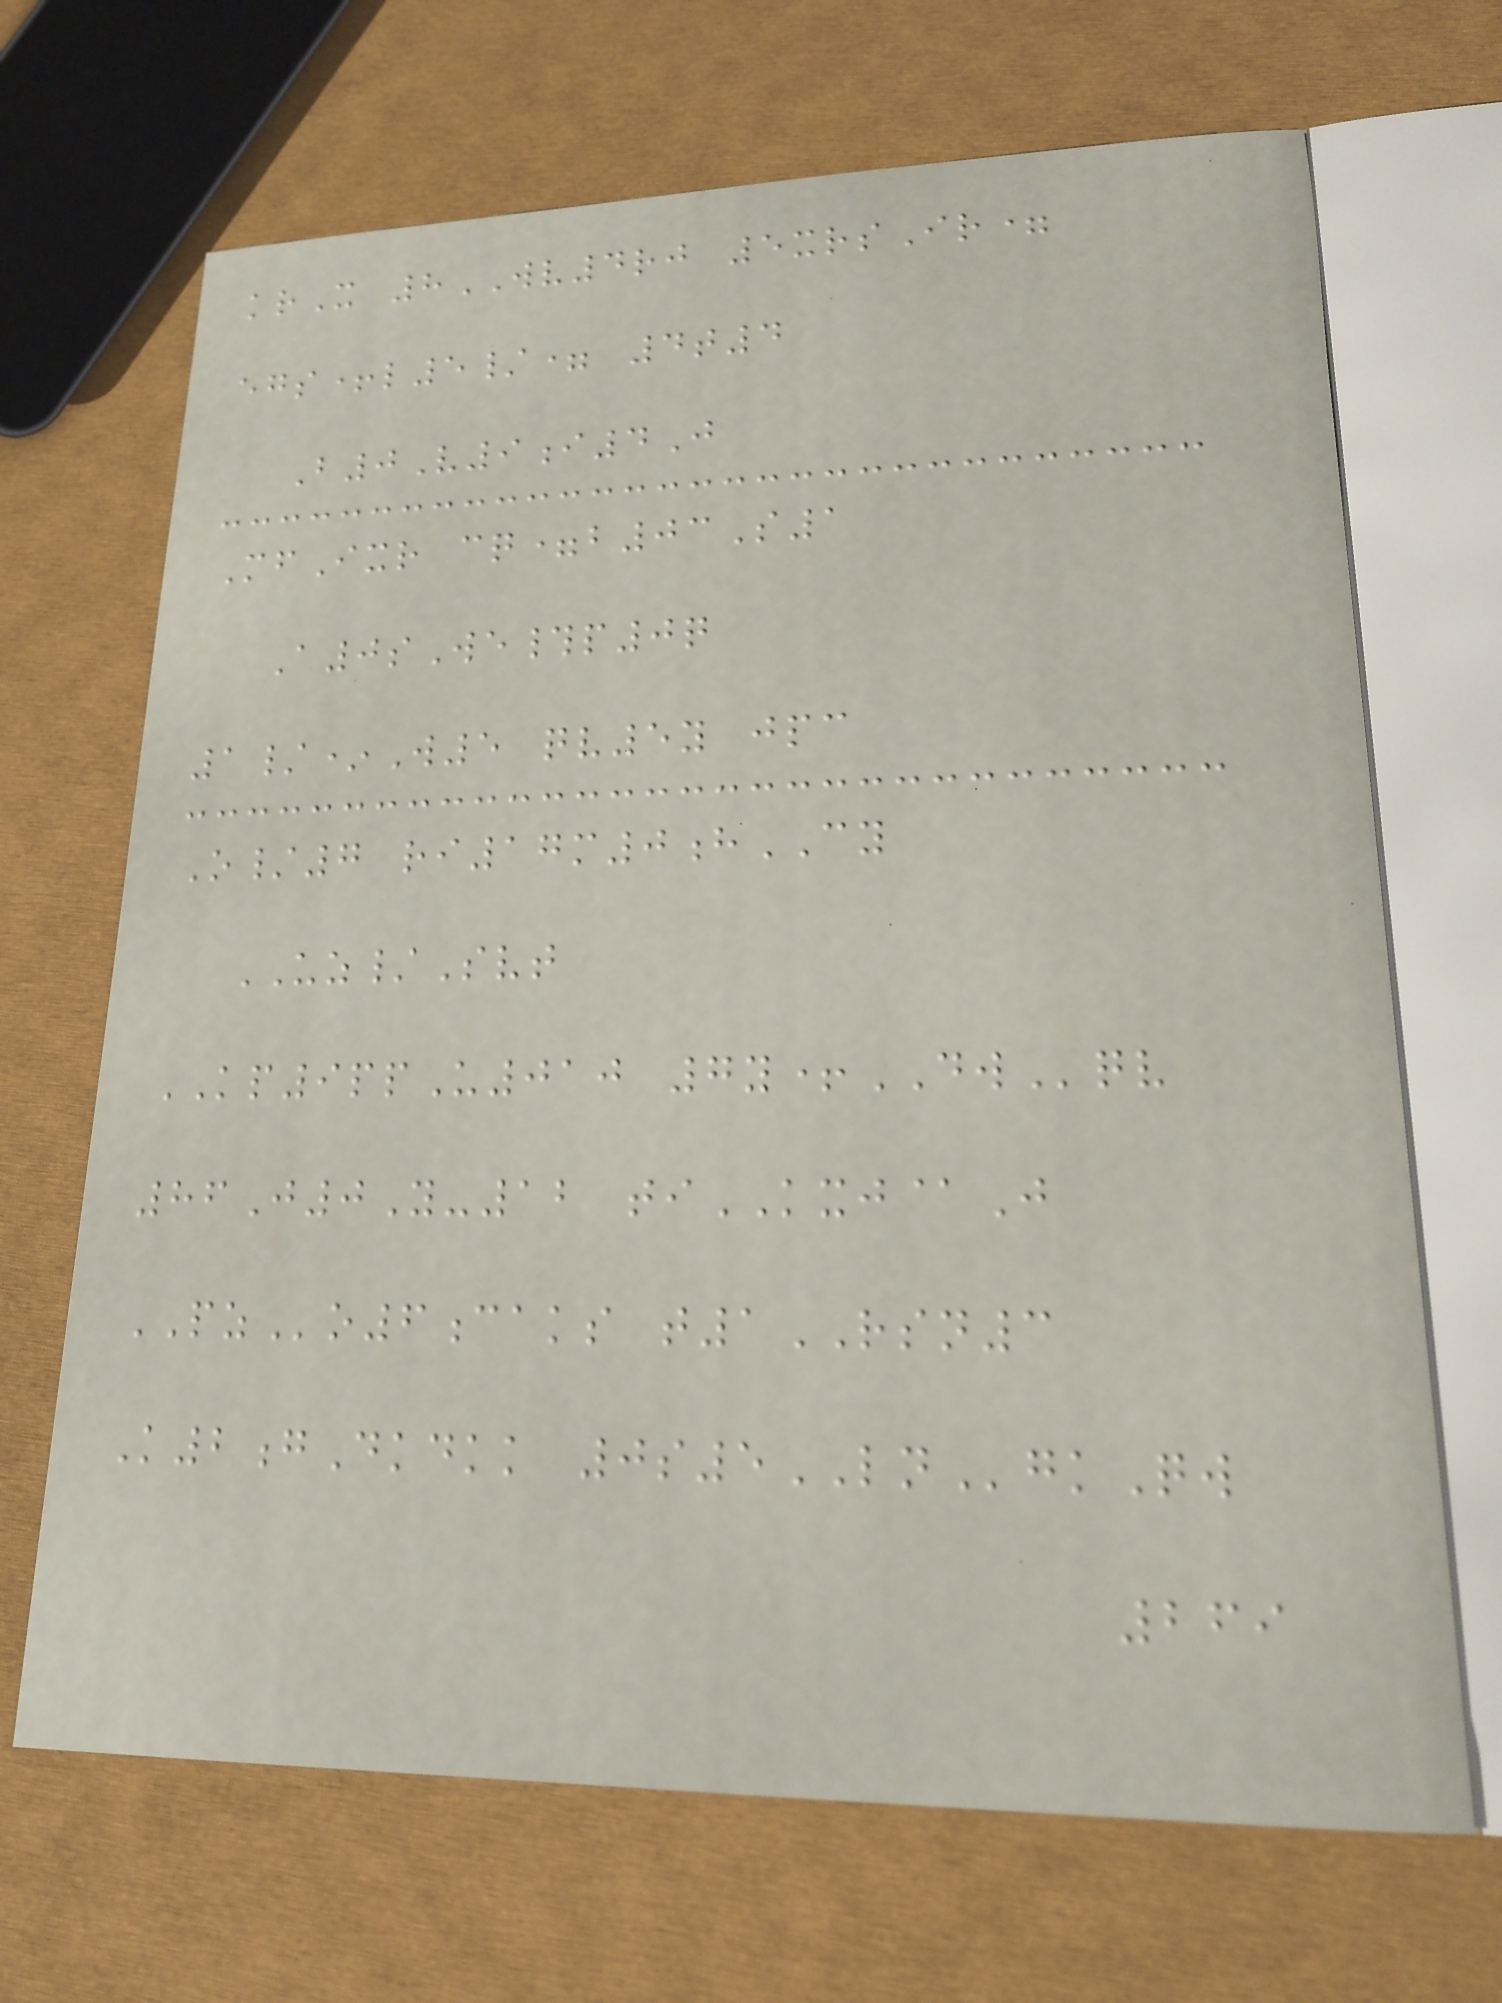krX 8WV4rj 5xrsIr=
egs+l5/= 4t4
B0V9i4J
MfIxr cq=b03S1
A0sWe#p0q
1/*W5 qv5y jpc
O/7 ri17m0hCY
UZ/Svt
KP9ppU010 7y+DWqv
86J0Y-12 tiKXJ@J
PZo6caks t1RSN3
K2gDkdkk 0s5LNgkQw
269
